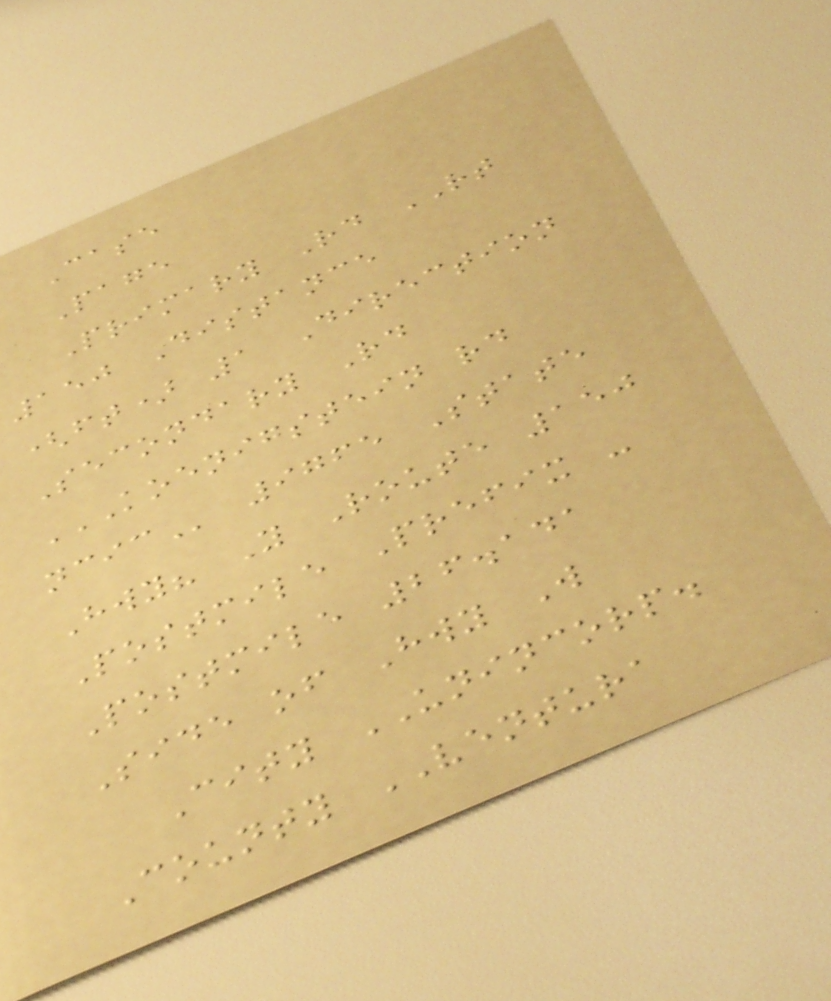Case
Page
Primary Rd RT
150 Distance
(ft) 1 Direction
Secondary Rd
KOENIGSTEIN RD
NCIC 9765 State
Hwy? Y Route 150
Postmile Prefix -
Postmile 26.141
Side of Hwy W
City UNINCORP.
County VENTURA
